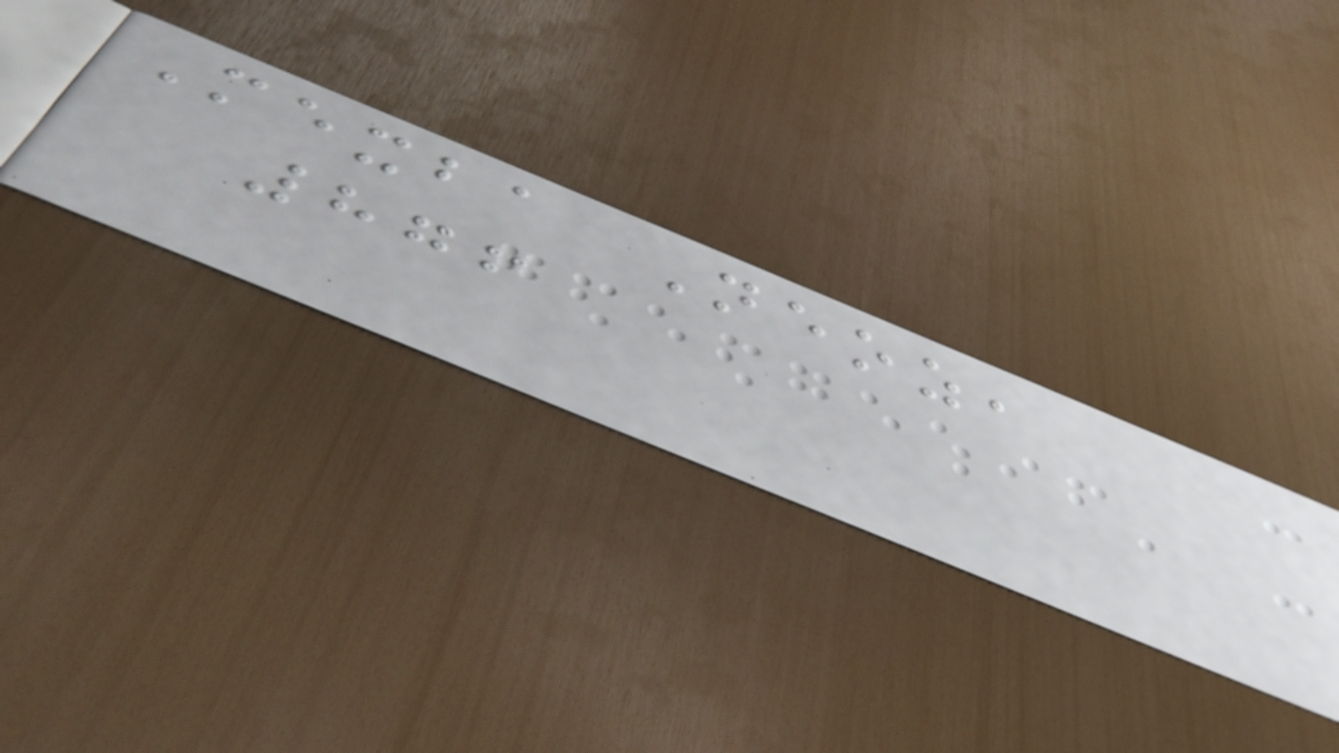Mexba Neoz,
876
